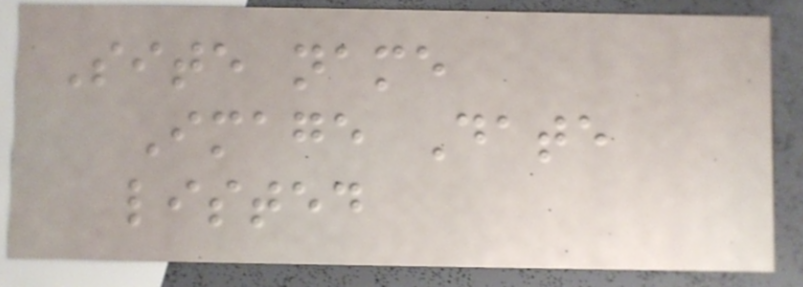Site name
Image Date
listed
